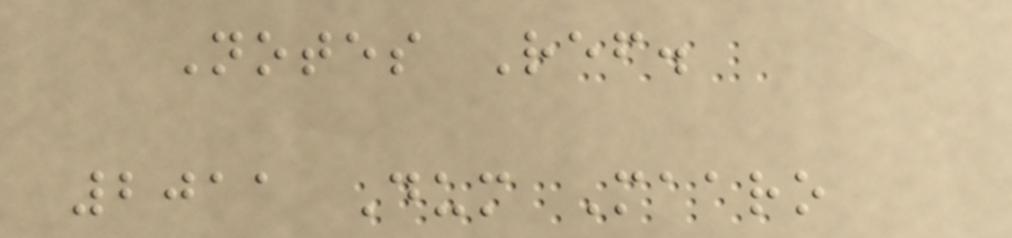Notes Ref.
2011 Dum Maaro
